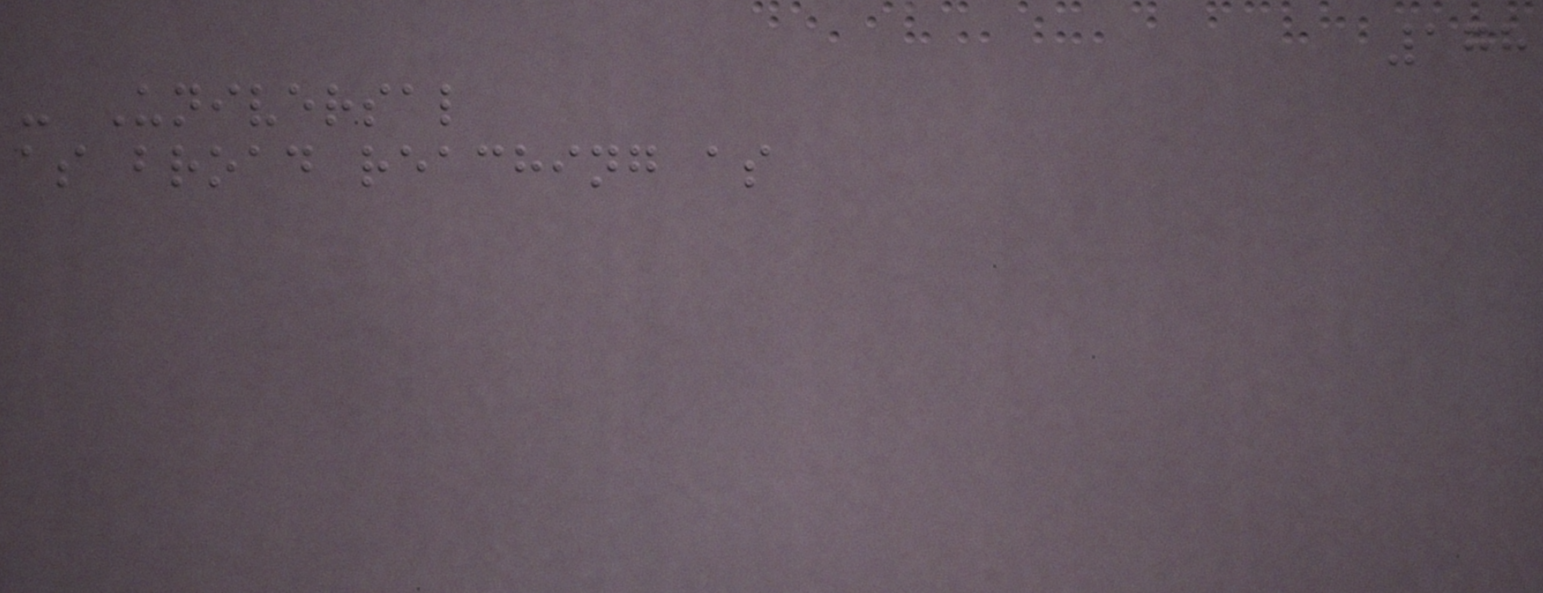178
- Universal
as broad reaching as
